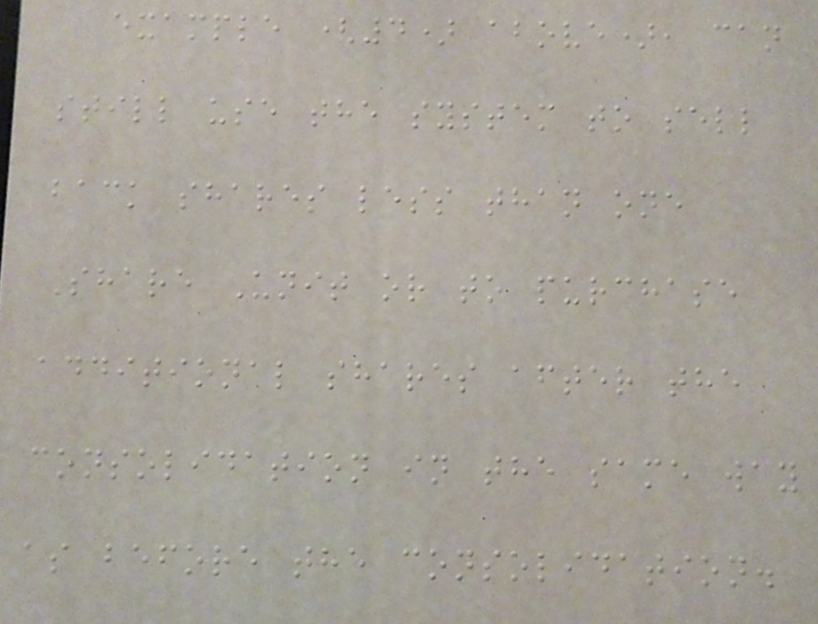example (4) above), can
still use the system to sell
back shares less than one
Share Unit or to purchase
additional shares after the
consolidation in the same way
as before the consolidation.
